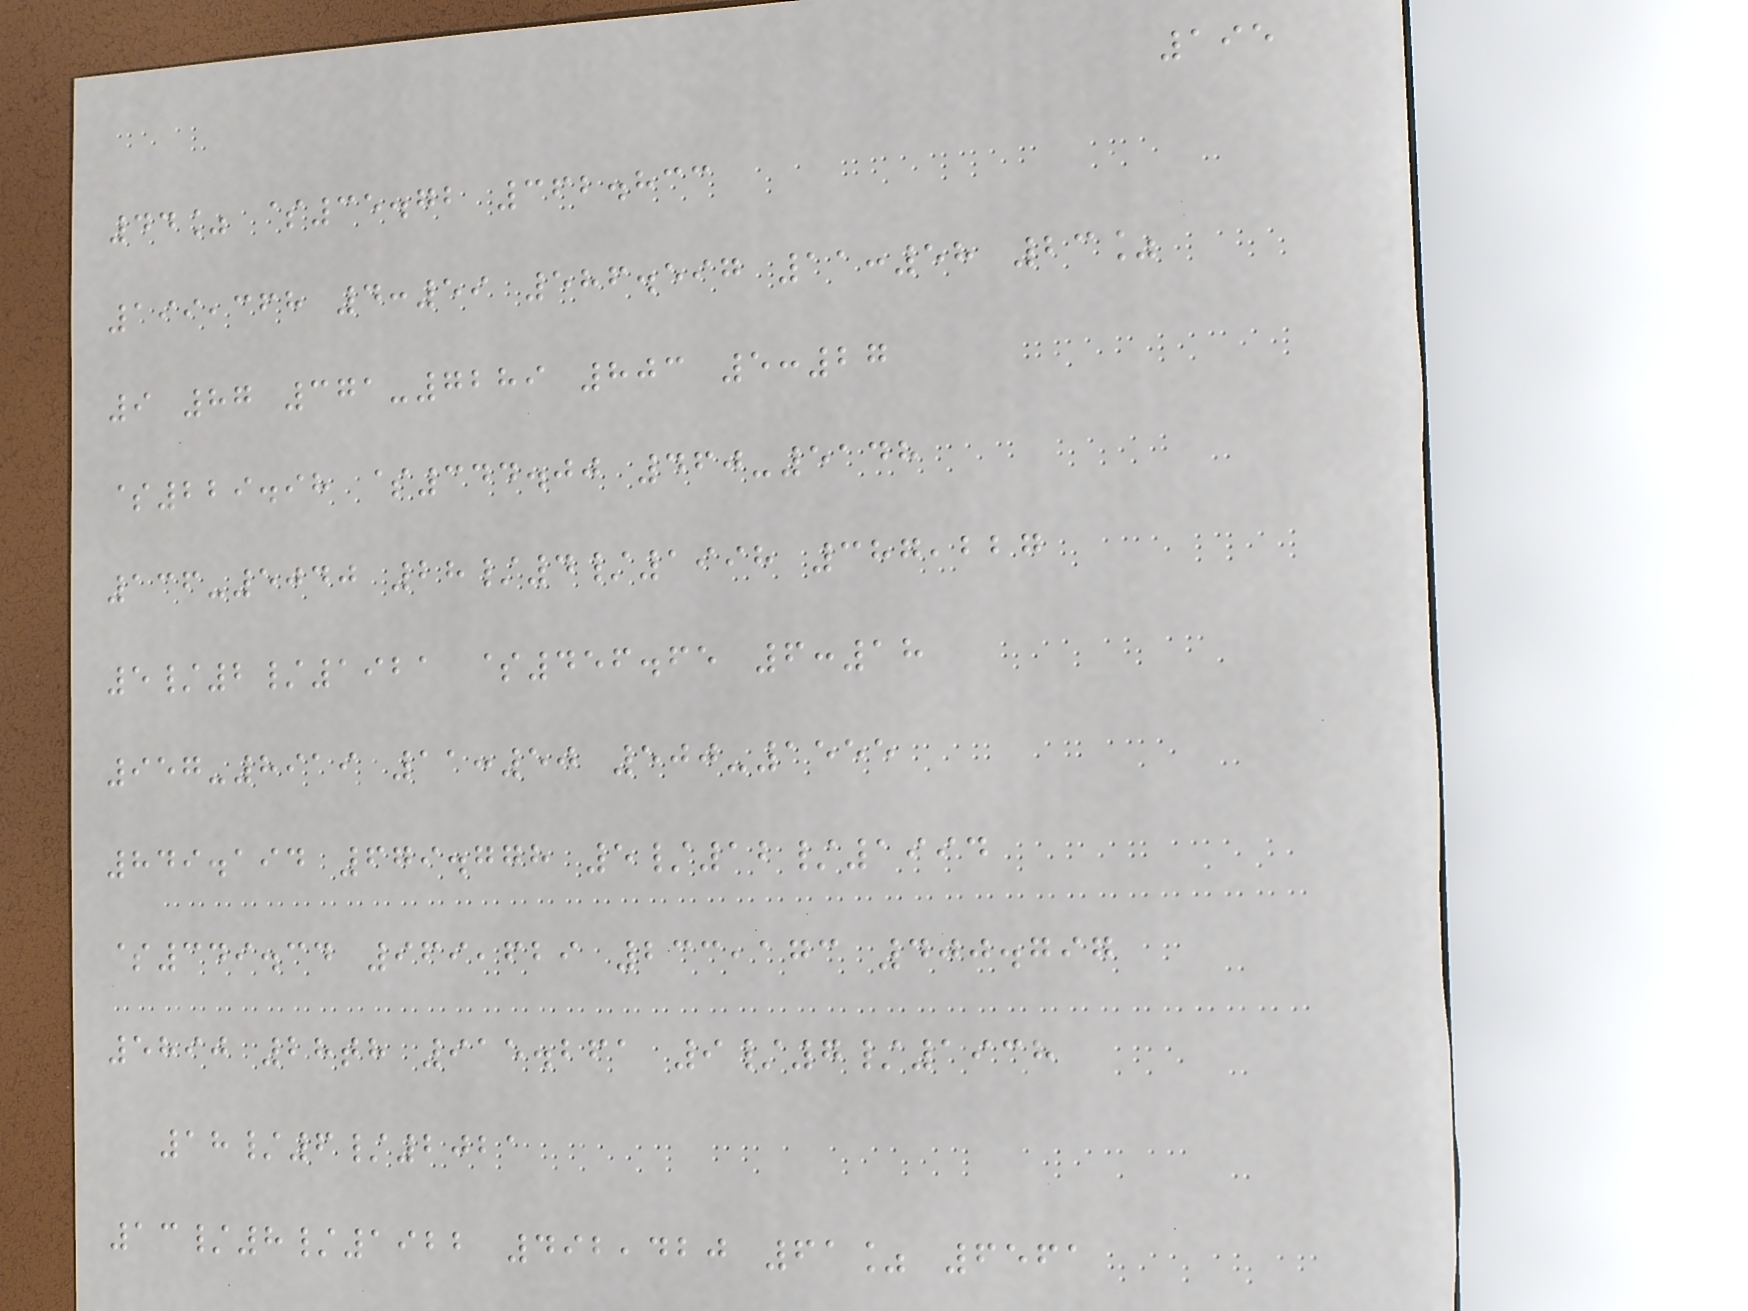195
44% $35.72 362.833
199,368 4:59 586.597 11:58 23%
9 87 371-7289 803 5:27
$229.98 $344.00 460-5148
136-5040 28/4/1998 387,227
5/2/1921 $456.65 6:18
957-8919 11:50 500-1555
849.194 679.778 5/12/1994
$349.34 969,629 233,173 400.797
5890 28th 915.261 9/7/1938
18/6/2021
13/8/1922 492,420 61% 6561
